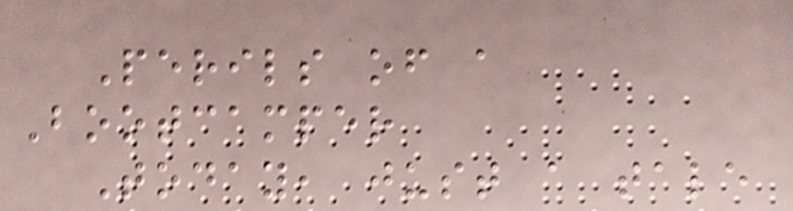Perils of a
Bootcamper
Today, just a tale
